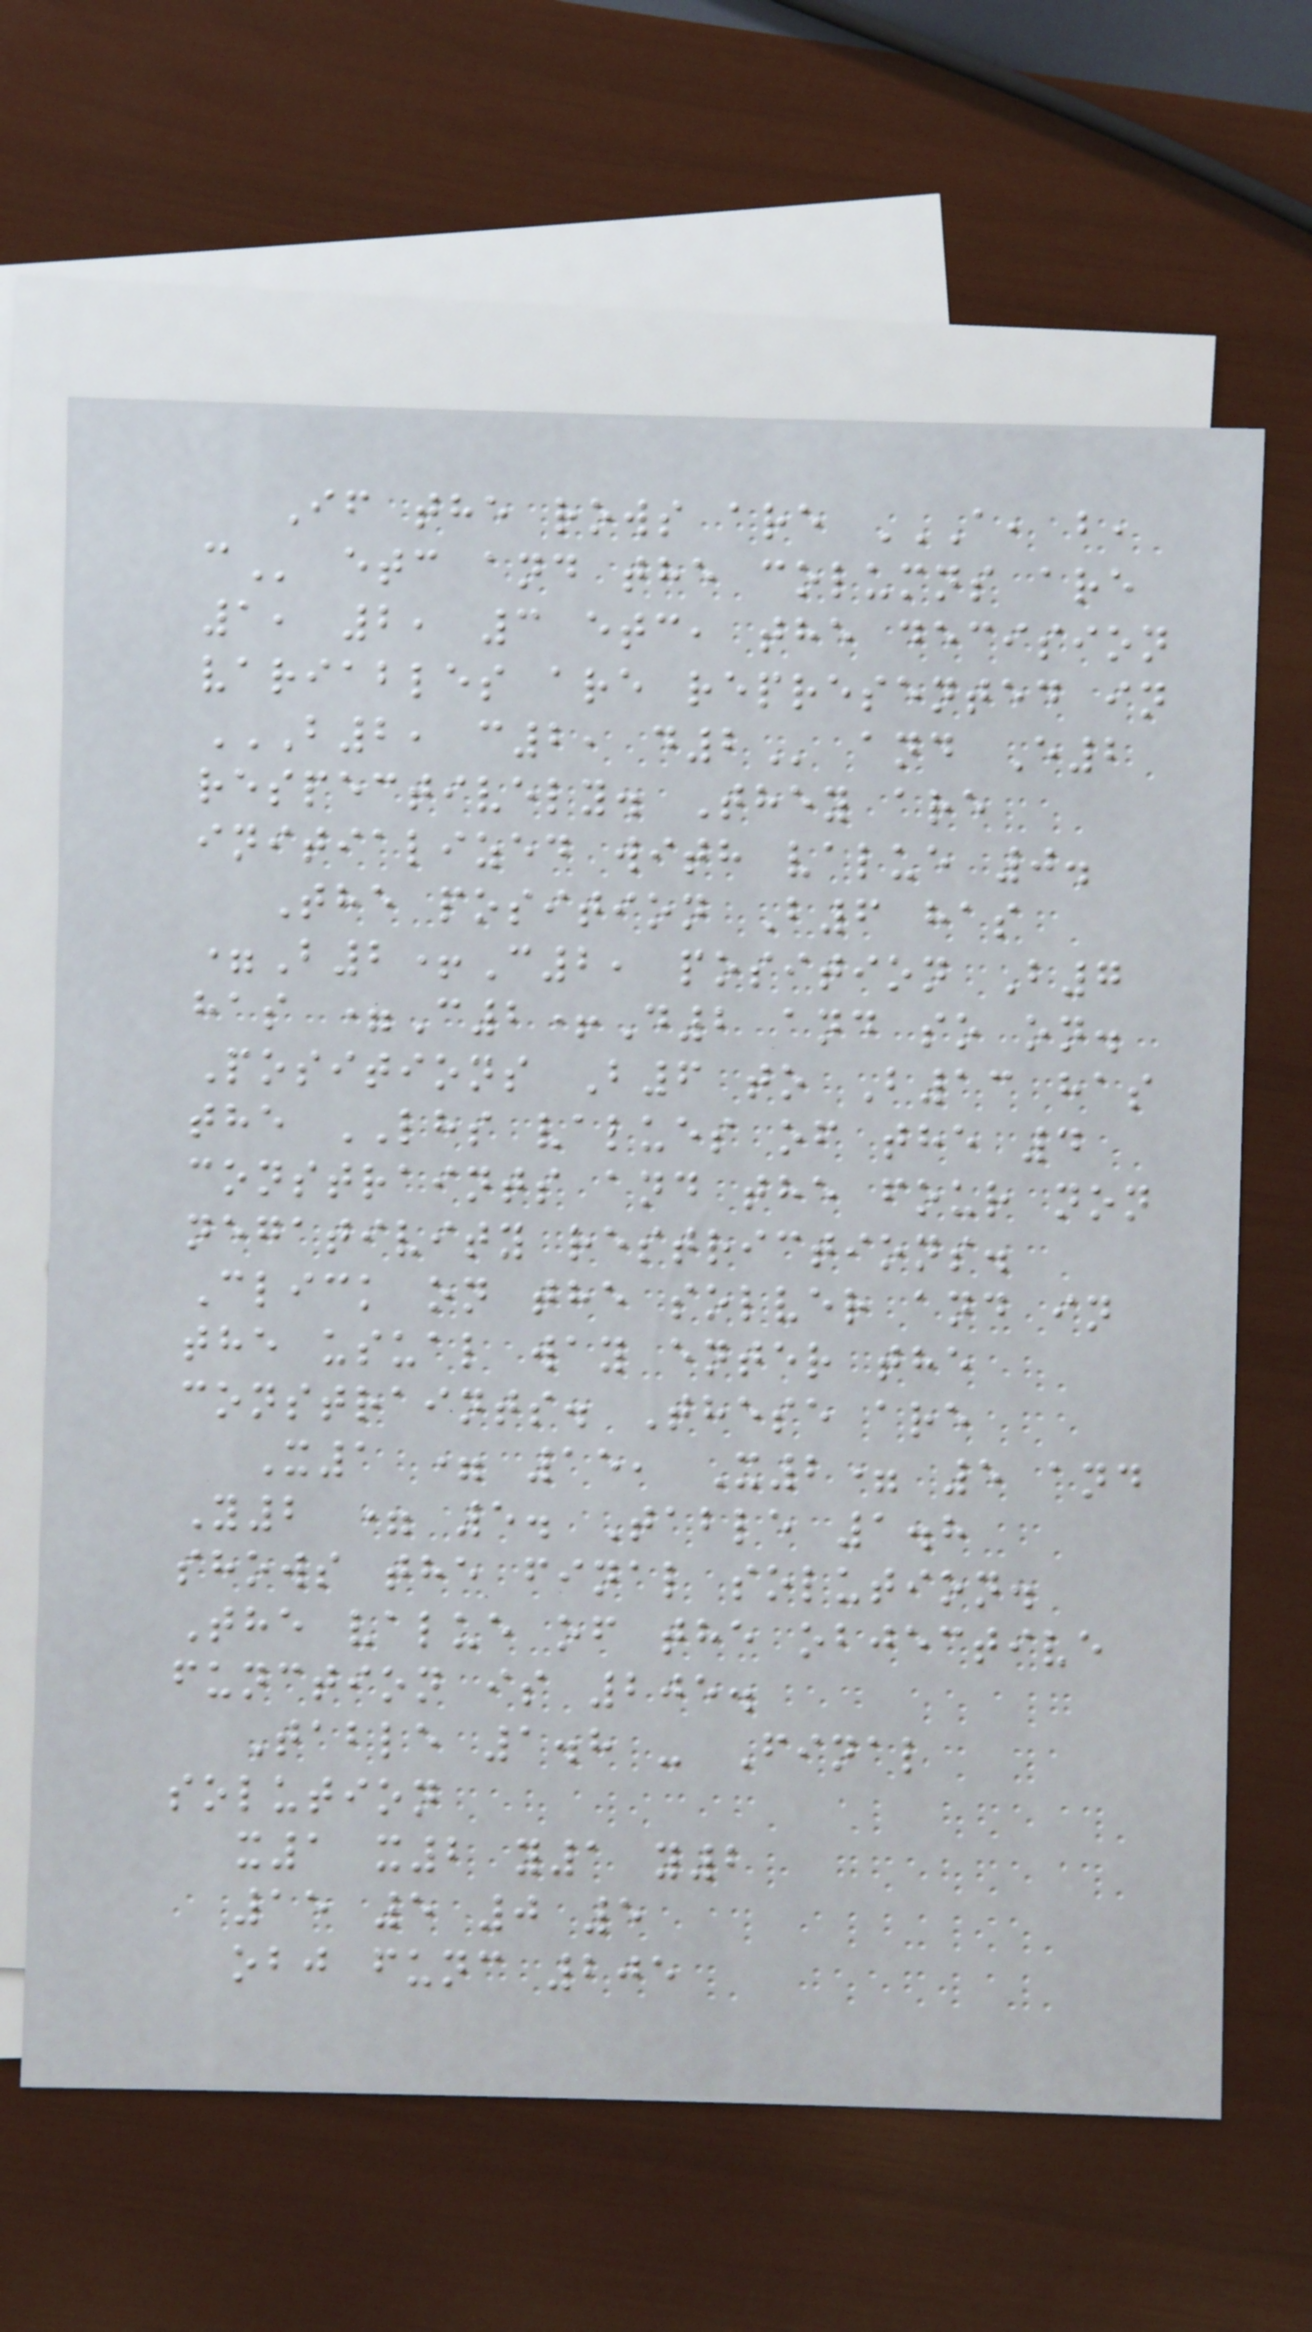If the rows are A, B,
C etc and the columns are
1, 2, 3 etc, the decision
variables are represented in
B2, C2, D2 and E2
respectively. They are
initialized with value 0.
The position B6 has
=B2+C2, position B7
has =C2+D2 and so on.
Positions B6 to B13 has
the LHS values of the 4
constraints and the four non
negativity restrictions.
Click on the solver and in
the usual way enter the
constraints. These are
X1 = 15, X2= 5 and
Y2 = 5. Table 1.8
shows the final solution.
The value of the objective
function is 205.
Table 1.8 - Final
solution
x1 x2 y1 y2
15 5 0 5
obj func 205
